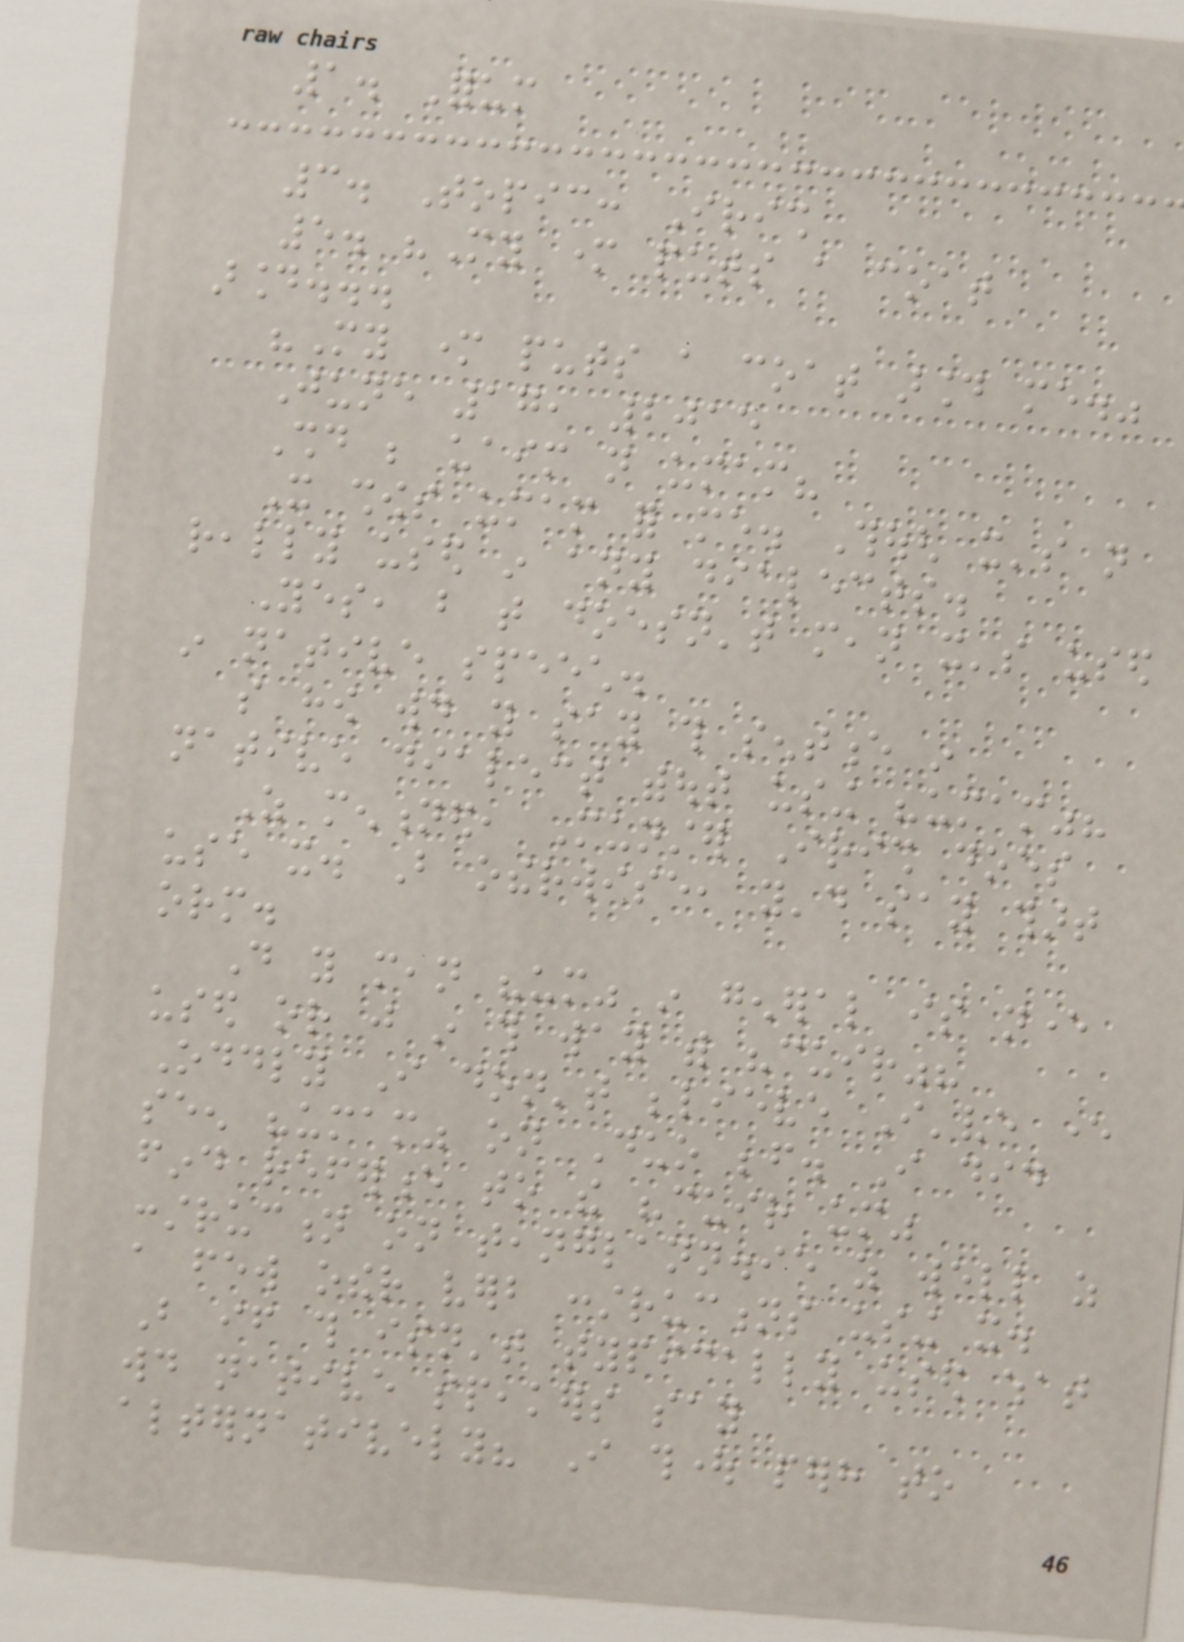1. Forum
3. Topic: Irish
5. "My mother puts a coat
around...
"My mother puts a coat around me."
June 17, 2015
Should be uaim not umam?
It shows umam for me. Though it's not
really used in any dialects.
Yes, but that doesn't mean it's used
in native speech.
so how would you say this sentence in
native dialect without using "umam"?
As mentioned, Munster Irish does
use it. But otherwise, you'd say thart
orm.
Do you mean "um" in general is never
used or just in this way with "cuir"?
Oddly I don't believe I've ever
seen "umam" on Duo before. I did
find reference to the "cuir um"
construction on teanglann.ie as well as
a few other verb constructions using it.
But if this isn't typically used what
would native speakers say
alternatively? I thought perhaps to
